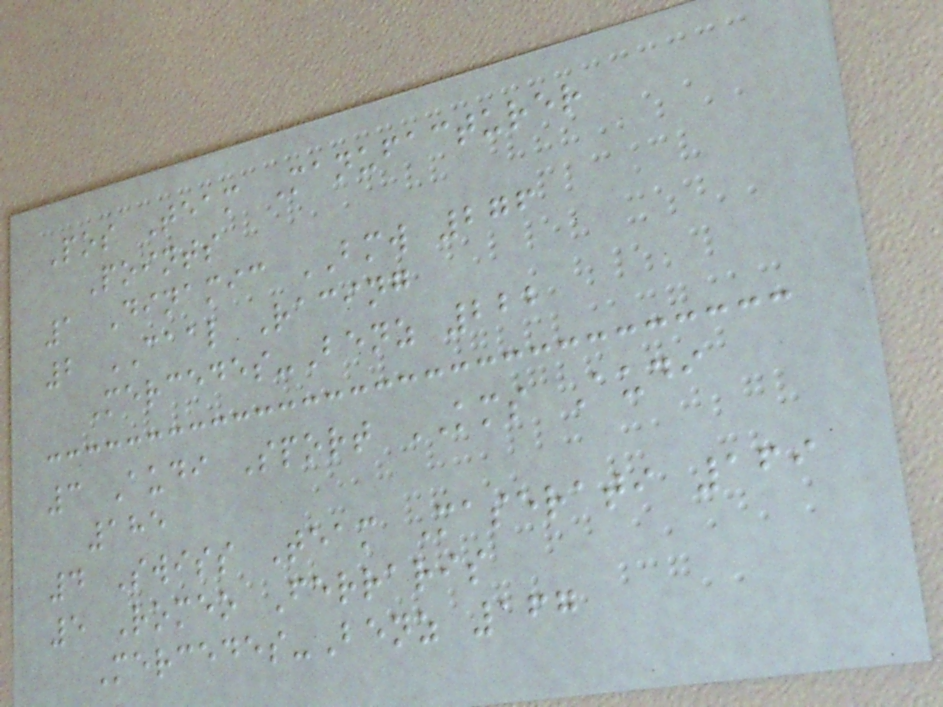Pos Team Manufacturer
Points
1 Dinamic BMW 276
2 CAAL Racing
Mercedes-Benz 222
3 Audi Sport KMS Audi
185
4 Swiss Team Maserati 169
5 Romeo Ferraris
Mercedes-Benz 167
